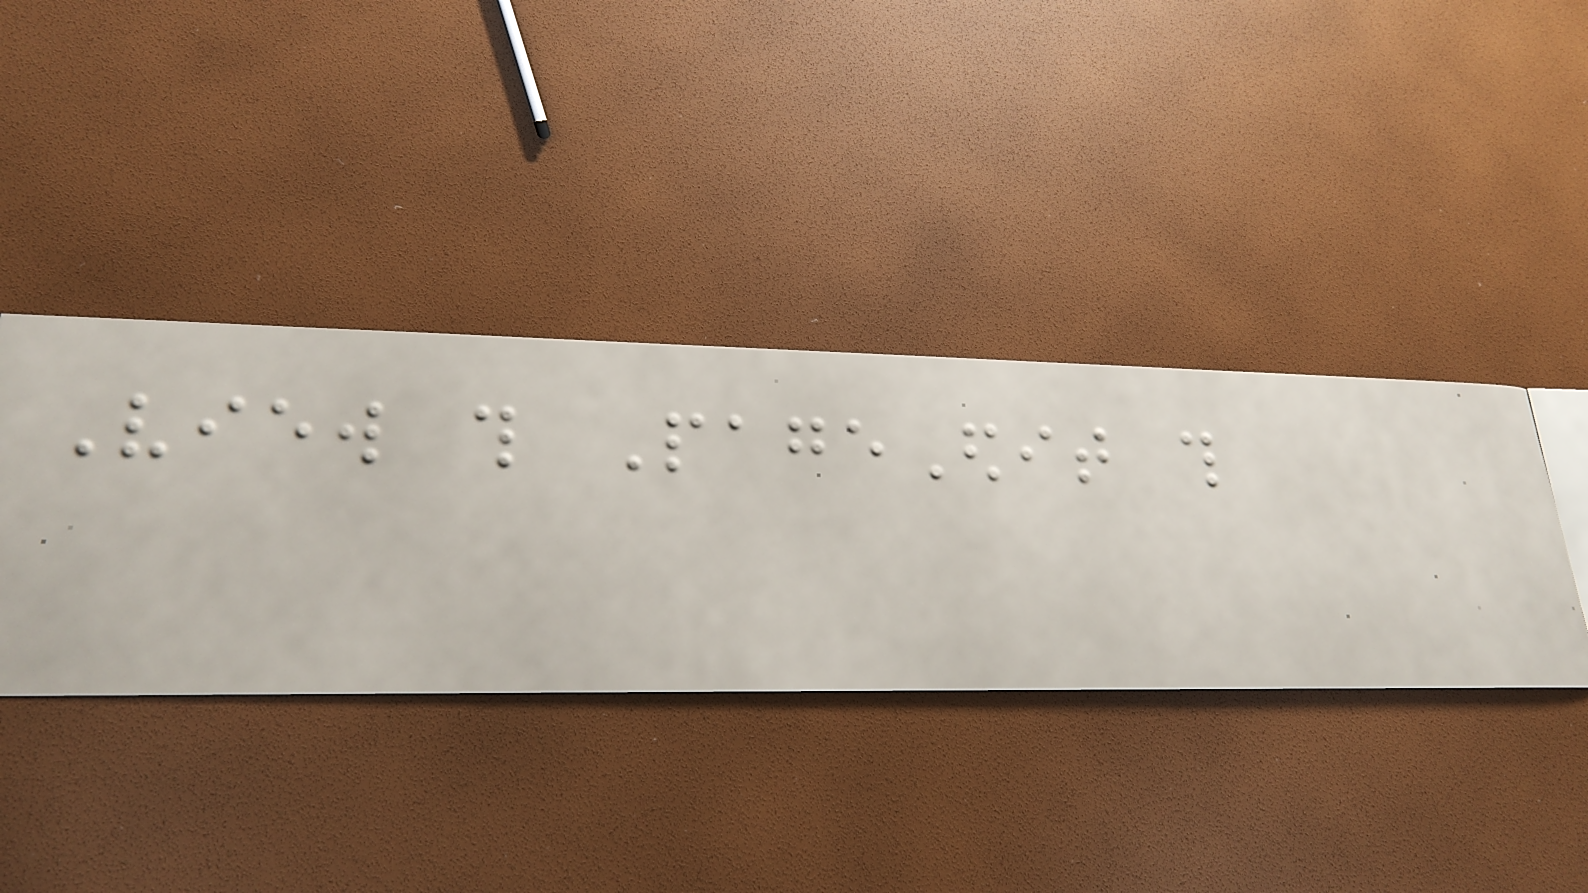View this PageEdit this
